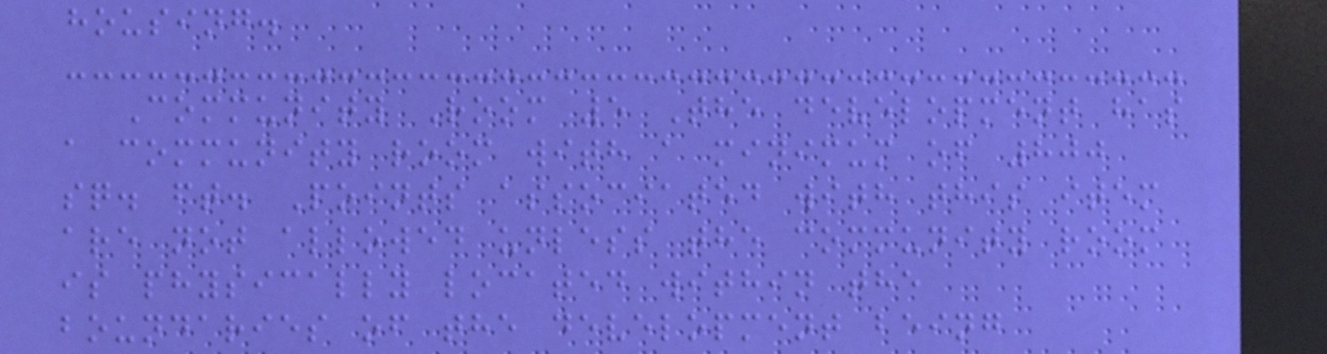housing.
Community Room 5 The development has
a community room with a minimum of 800
sq. ft. Points associated with this item
are not allowed unless the community room
is physically located within the
boundaries of the development being
